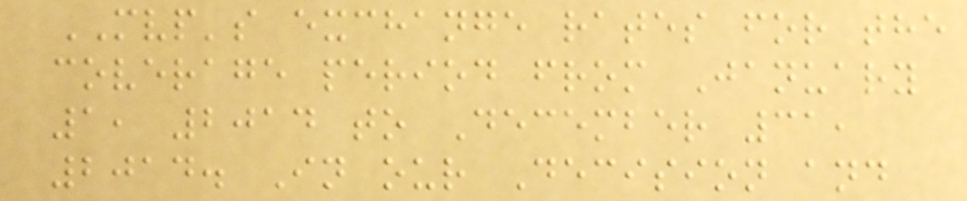MVP's exchange rates for the
coverage period from January
1, 2014 to December 31,
2014. In our Decision and
